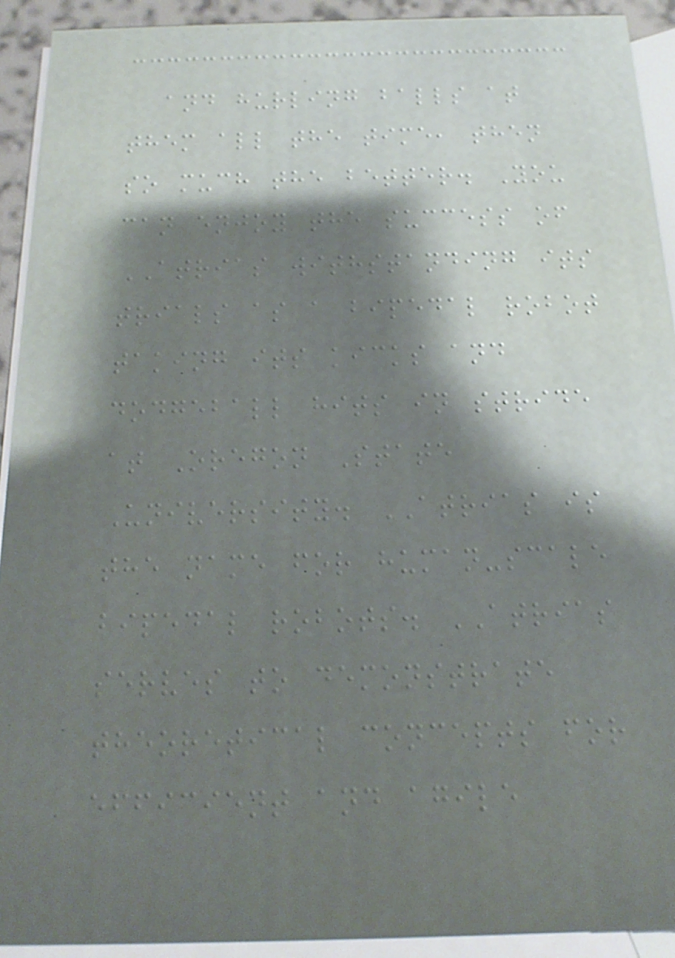and hurling balls at
them all the time, then
so much the better. You
can enjoy the success of
ATRIAS withstanding its
trials as a bipedal robot
taking its kicks and
dodgeball hits in stride
at Oregon State
University. ATRIAS is
the name for human-scale
bipedal robots. ATRIAS
serves to demonstrate
theoretical concepts for
efficient and agile
